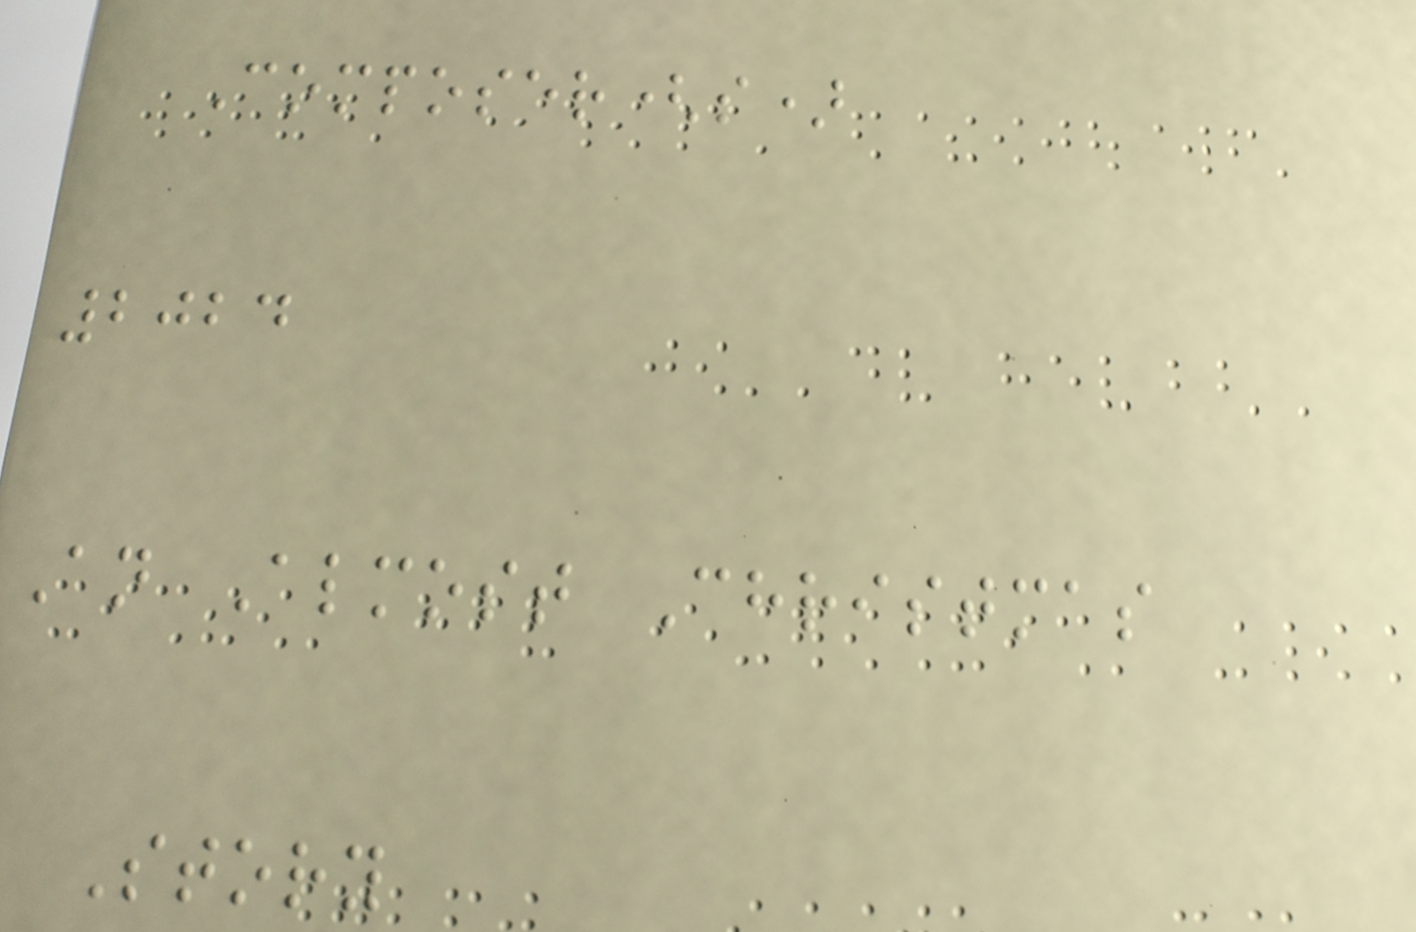Composer(s)
2024
An Almost Christmas
Story
